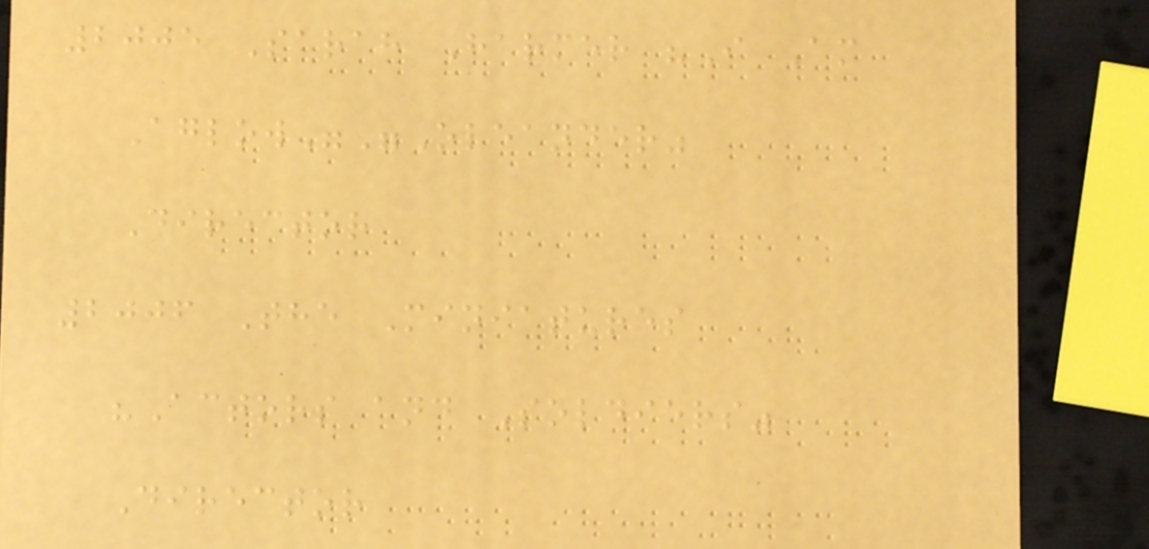2005 Sarah Harmer "I Am
Aglow""Oleander"
Director
2006 The Miniatures
"Actors and Soldiers"
Director
